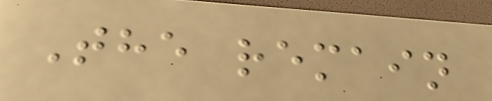The remain
